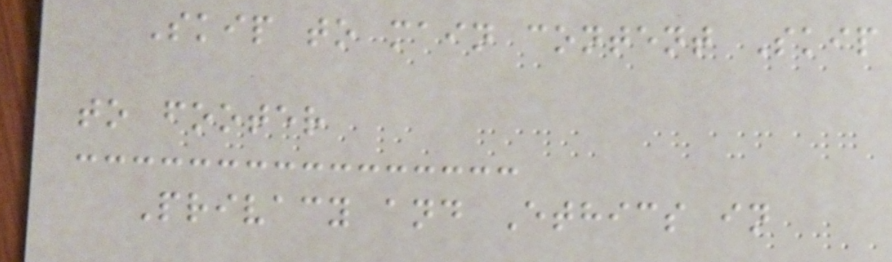Skip to main content Skip
to footer
Privacy and Ethics in
